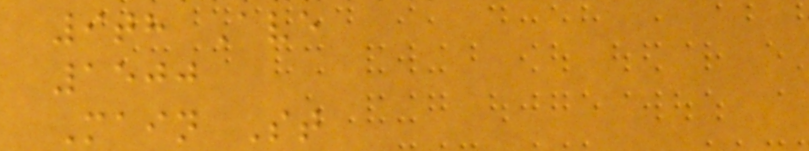9th Ave
1500
Main St
